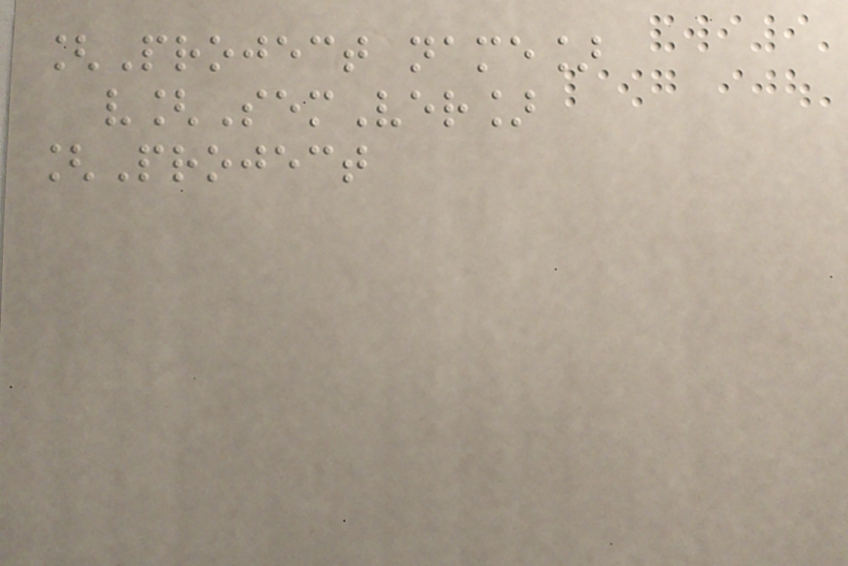[Project name]
v[SemVer]
[Project
